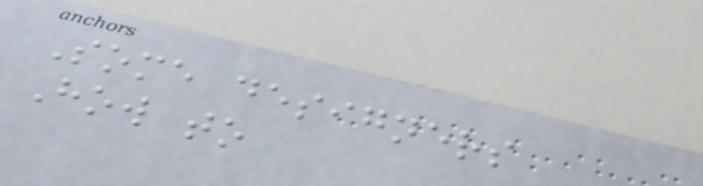Some designers
How to
